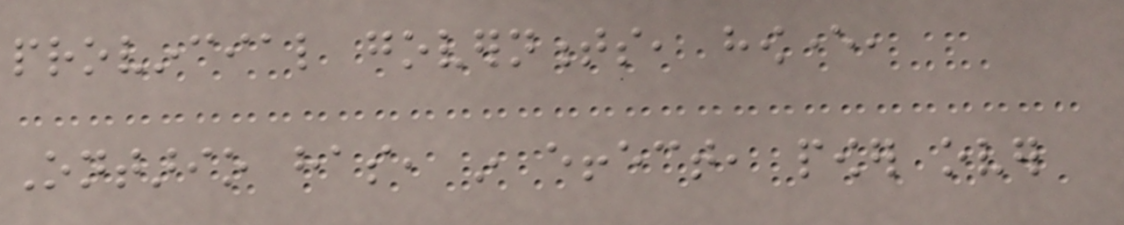provincial governments, however,
Ontario has, in effect, power over
